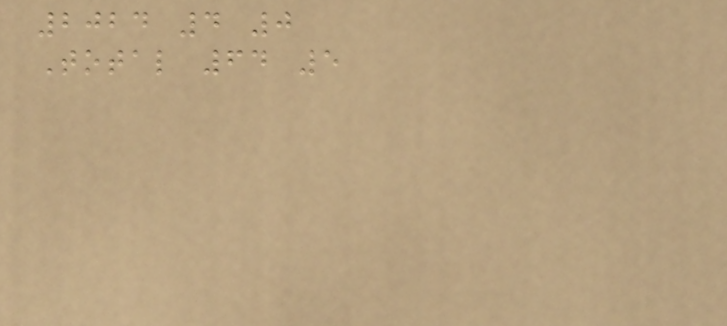2024 4 0
Total 64 5
